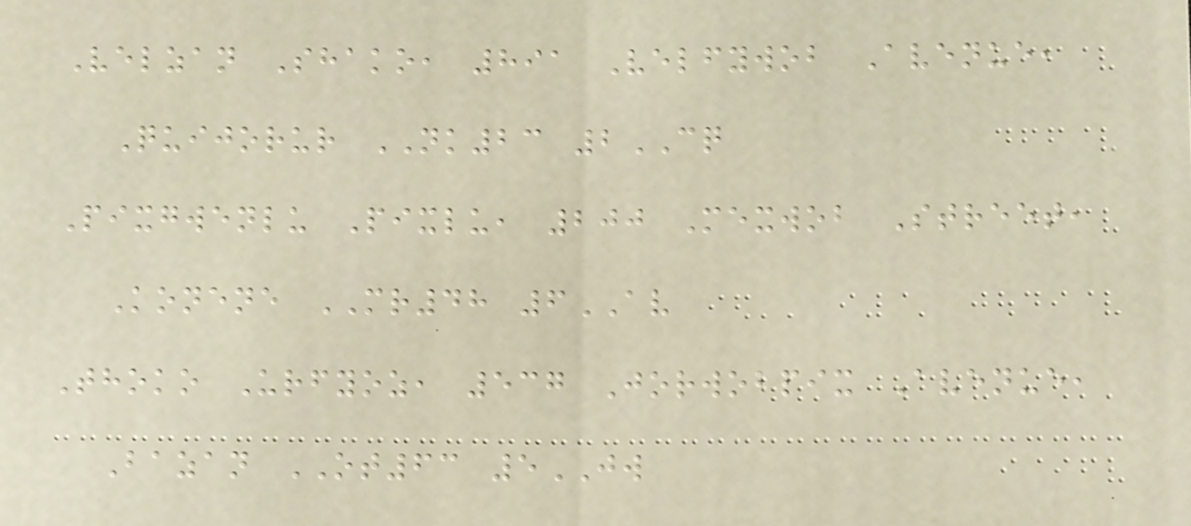Velzan Shako, 891 Velfywob Avenue,
Quijorur NK23 2CQ
Pixgwenlu Pixlu, 200 Mexwob Street,
Konene MR48 6AV
Thoko Urfyoz, 537 Jorwobpix Avenue,
Bazan OT63 5JW
